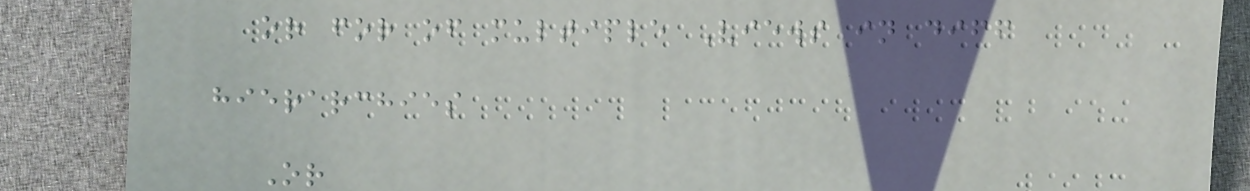or for of multiple Views in diff
hierarchies
Or
